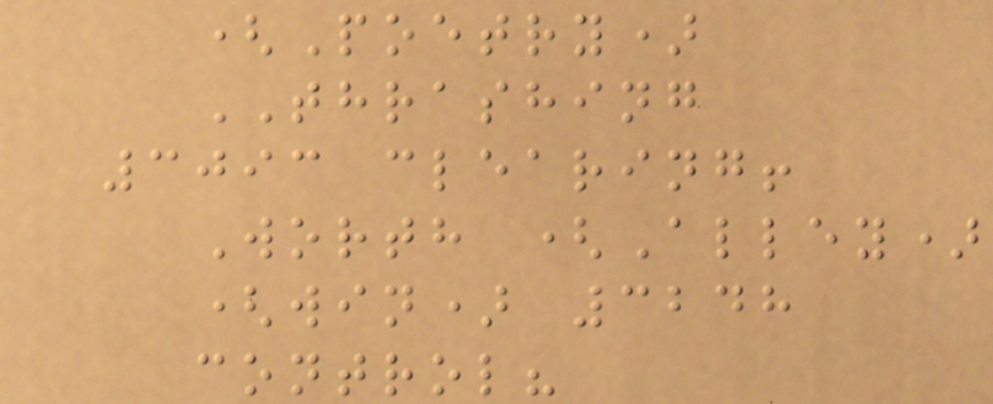(Poetry)
THRASHING
3093 clearing!
Worth (Alley)
(win) 3248
control?
